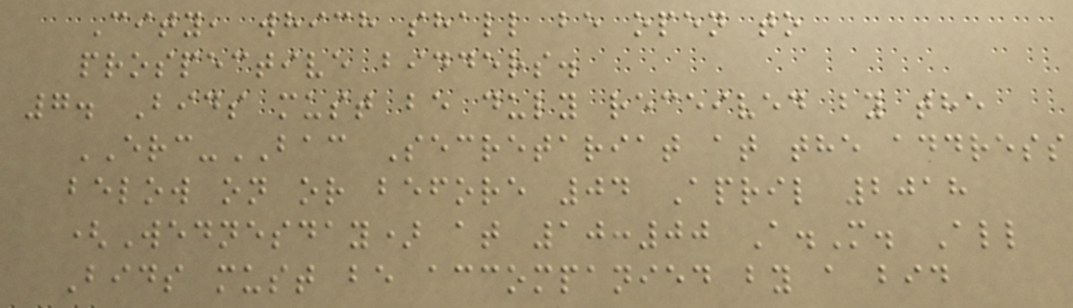City, which shall be open to
prospective bidders.
7. Bids must be duly received by the
ERC-BAC Secretariat at the address
below on or before 04 April 2018
(Wednesday) at 10:00 A.M. All
Bids must be accompanied by a bid
